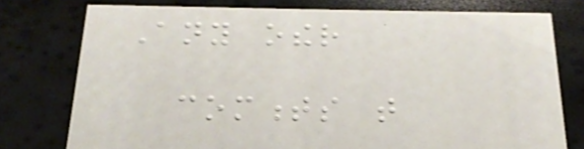Any other
comments that
